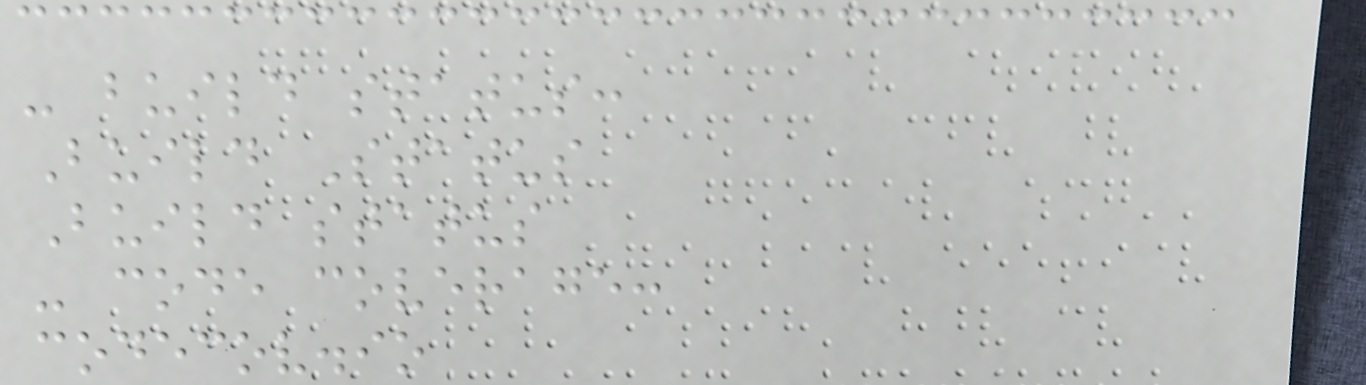- build status:
Build Status
Build status
- code coverage:
codecov.io
